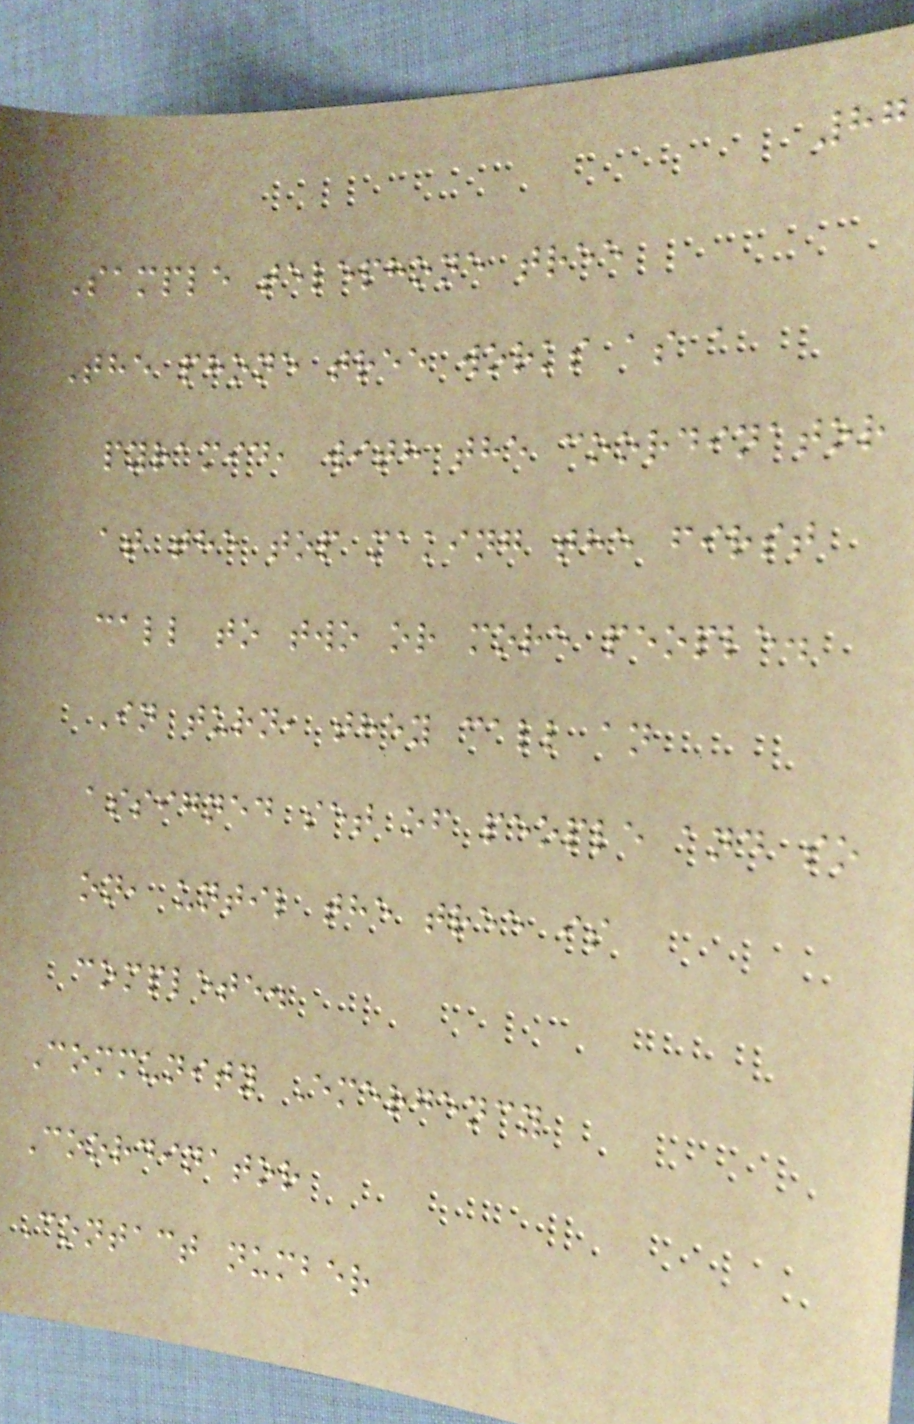87
Sample telephone tree
The phone tree works as a
pyramid, with the coordinator
at the top making the first
call to two or more people.
In turn, they call an
assigned set of people and so
on, until the tree is
complete.
Community Emergency
Coordinator
Contact number
